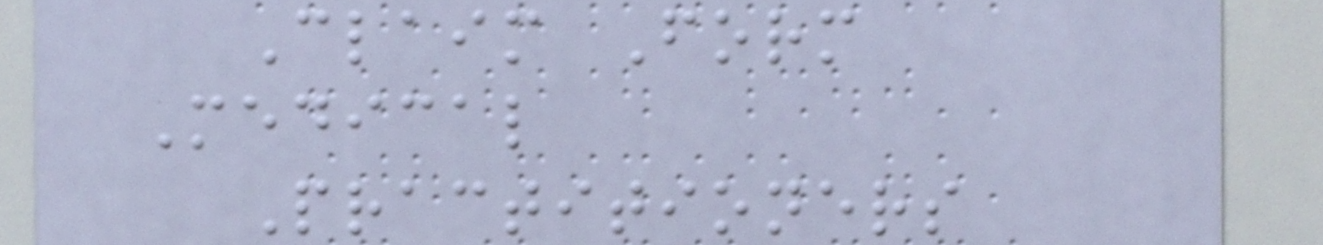Claim Form
Medical
Practitioners
